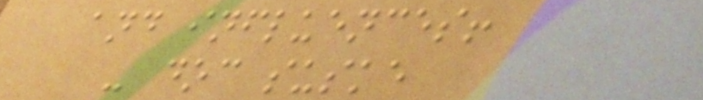and influences!
- doc suske
